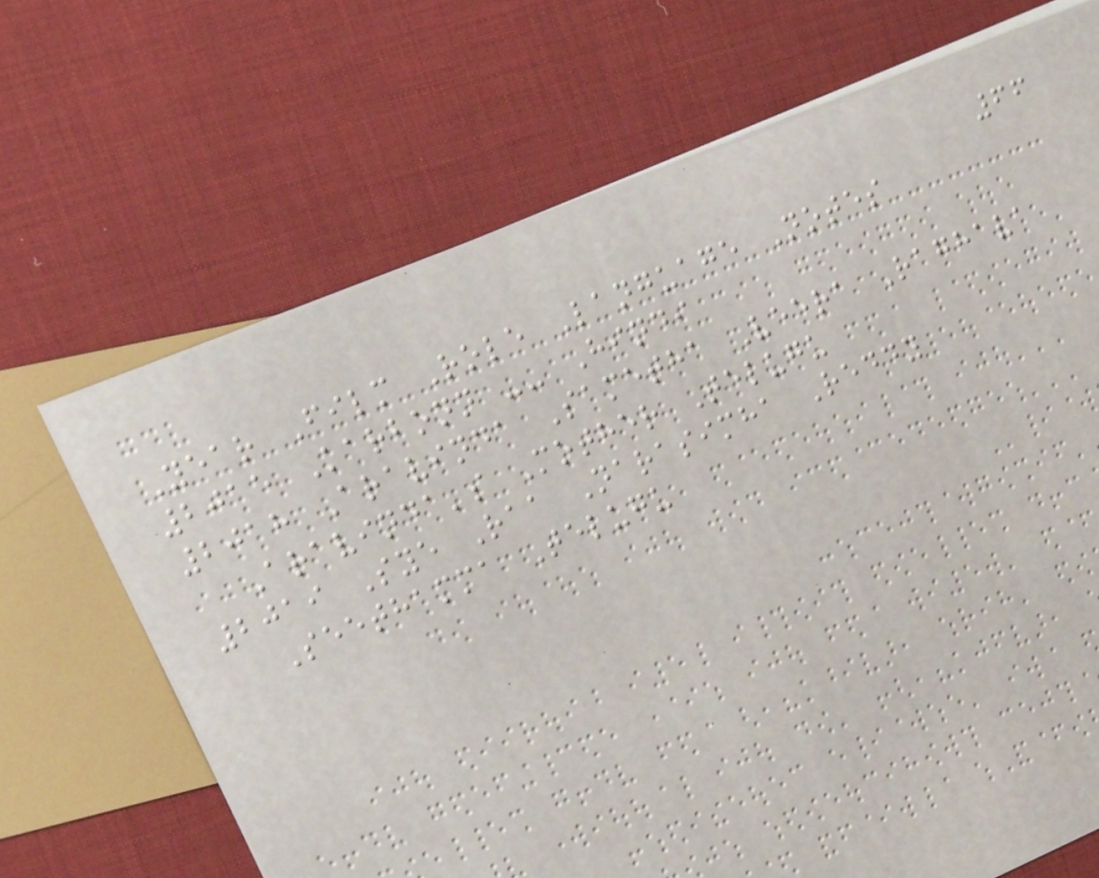66
Year Film Role Language Notes
2015 Karbonn -- Hindi
2018 Aravinda Sametha Veera Raghava
Aravinda's Mother Telugu
2019 Sye Raa Narasimha Reddy
Seethamma Telugu
